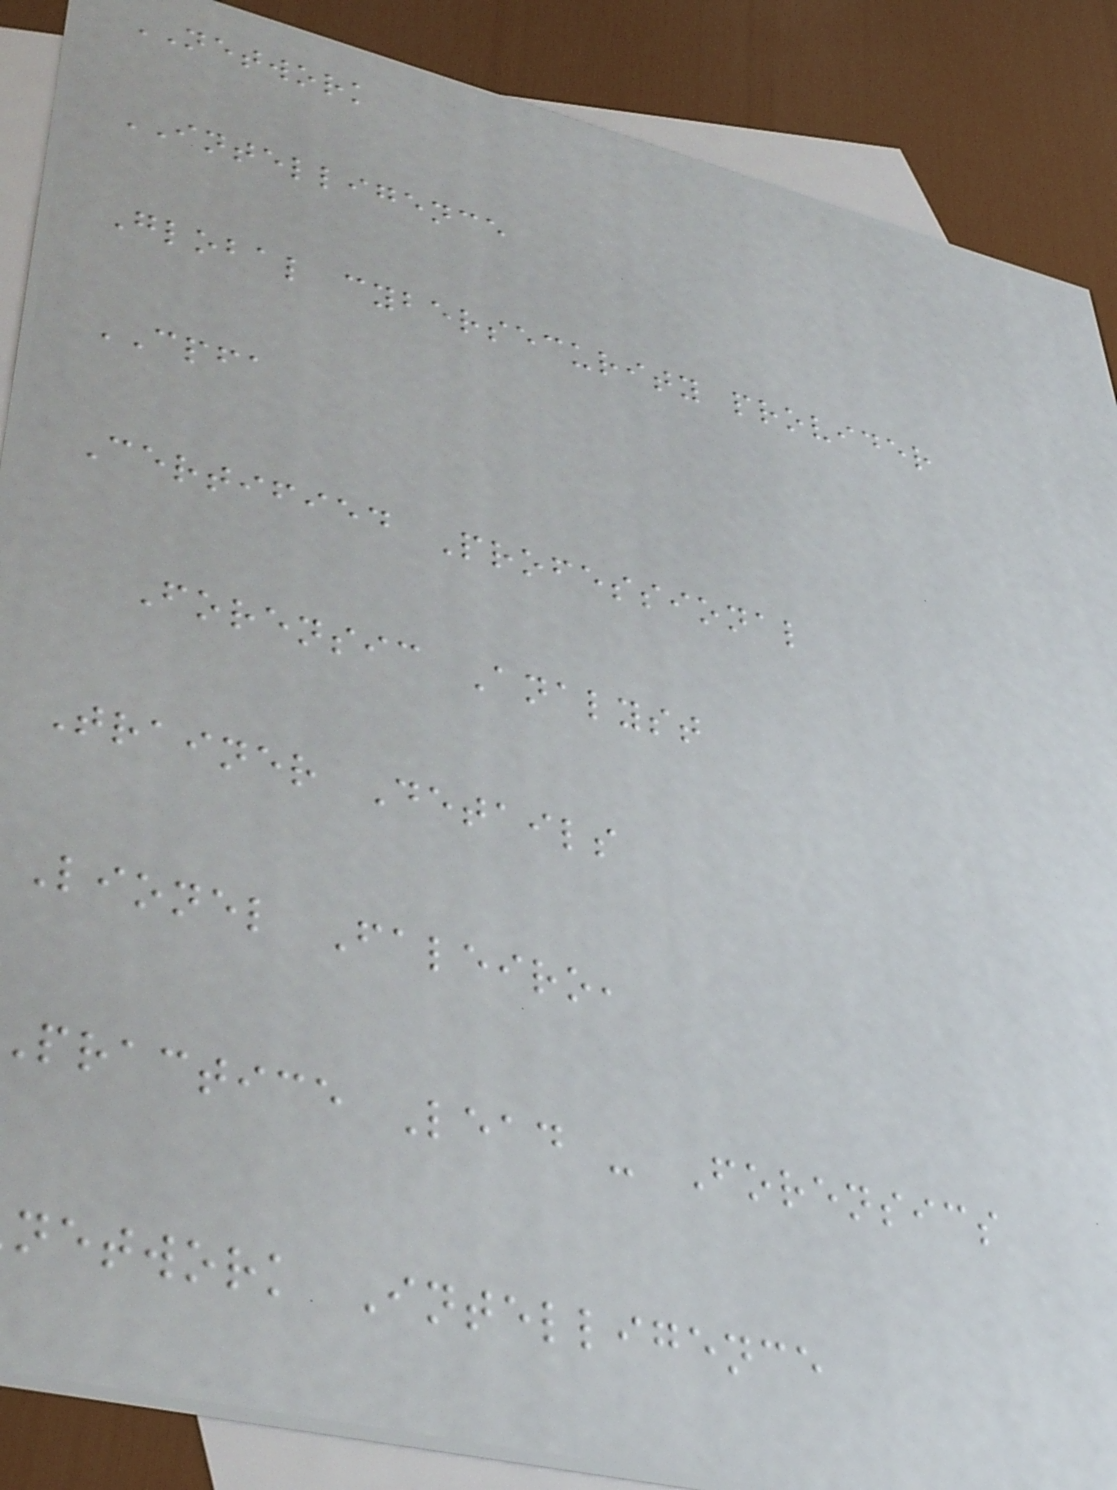NETWORK
INTELLIGENCE
Global cybersecurity provider
CPFA
Certified Professional
Forensic Analyst
Trainer Details
Lionel Faleiro,
practice Lead - Forensics
network Intelligence
